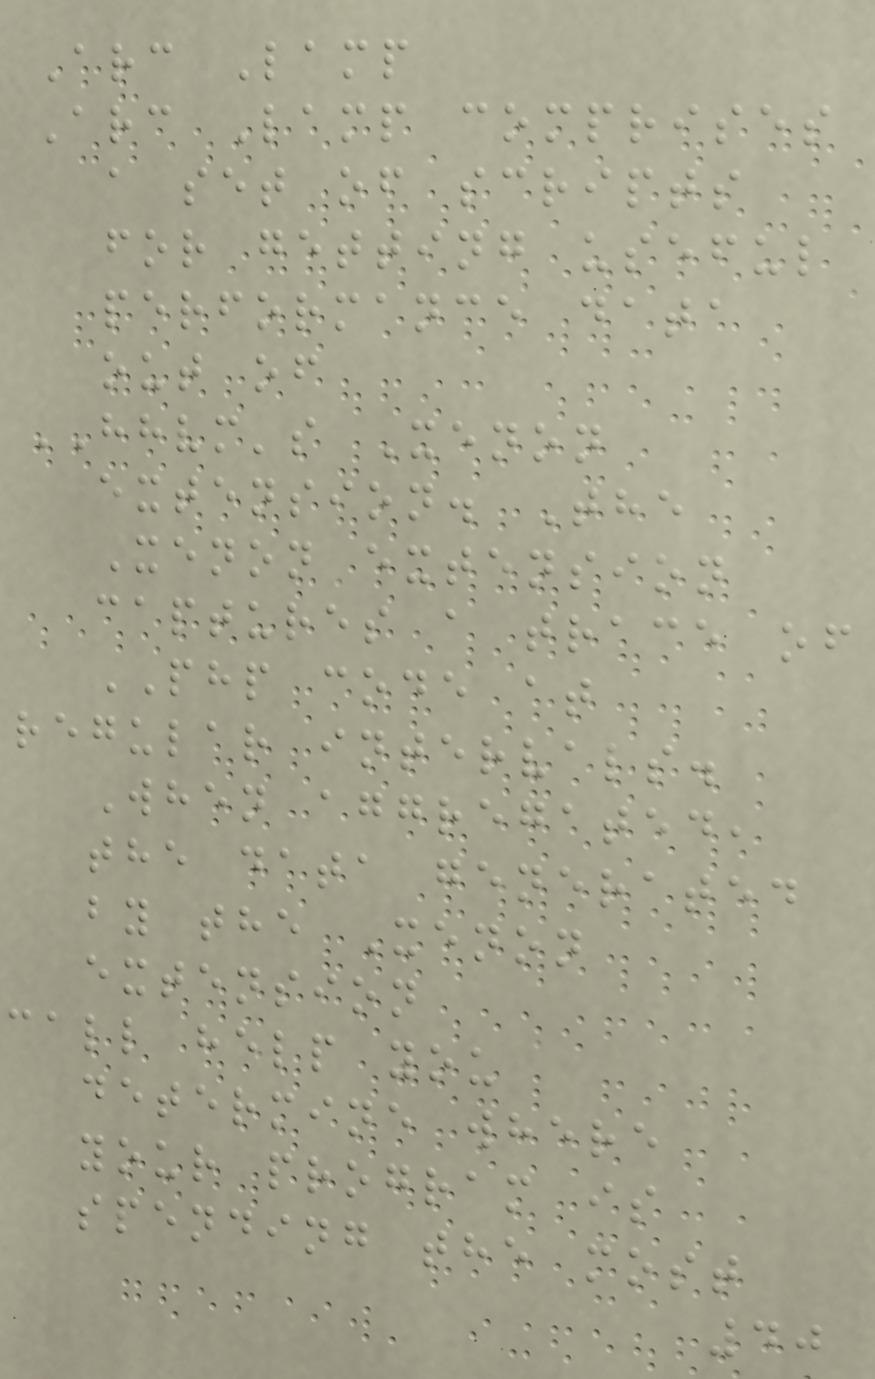Arc Lamp
Arc Lamp comprises
a set of scripts
for getting useful
performance data
out of
HHVM's Xenon
extension. The
Xenon extension
captures a trace of
PHP code at
regular intervals.
When aggregated,
the data generated
by the Xenon
extension
call help you
determine where
your program is
spending the most
40
